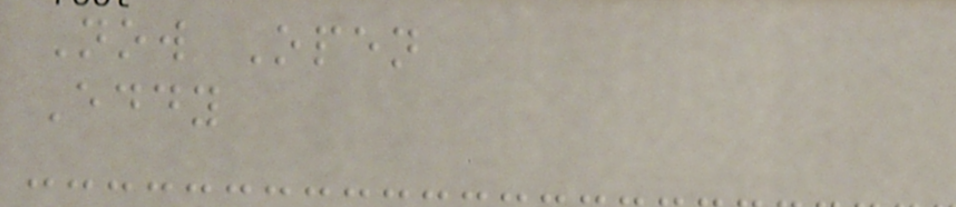Now Open
Eddy
